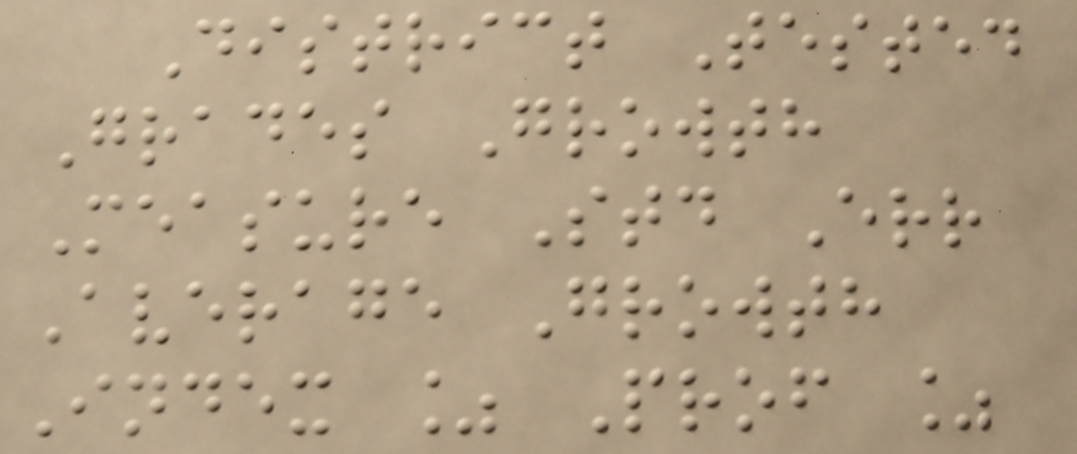District Tested
Grades Growth
Measure Std Err
Average Growth
Index % Prof %
